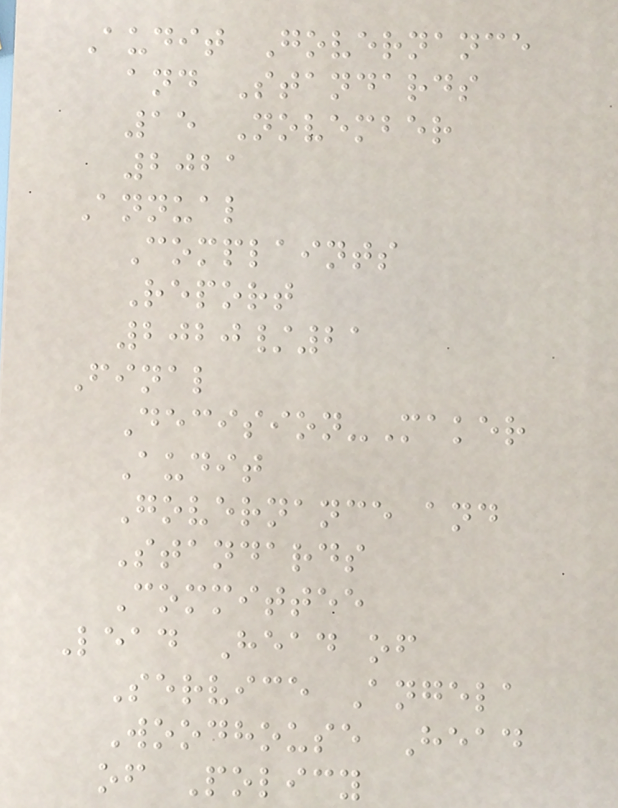Audit Governance
and Standards
15 November
2021
Annual
Complaints
Report
2020/21
Final
Decision-Maker
Audit
Governance and
Standards
Committee
Lead Head of
Service Angela
Woodhouse Head
of Policy
